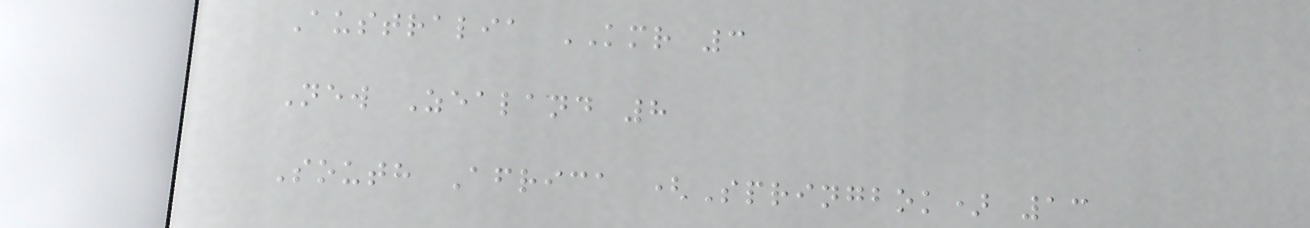Australia KMR 3
New Zealand 8
South Africa (Springbok) 13
